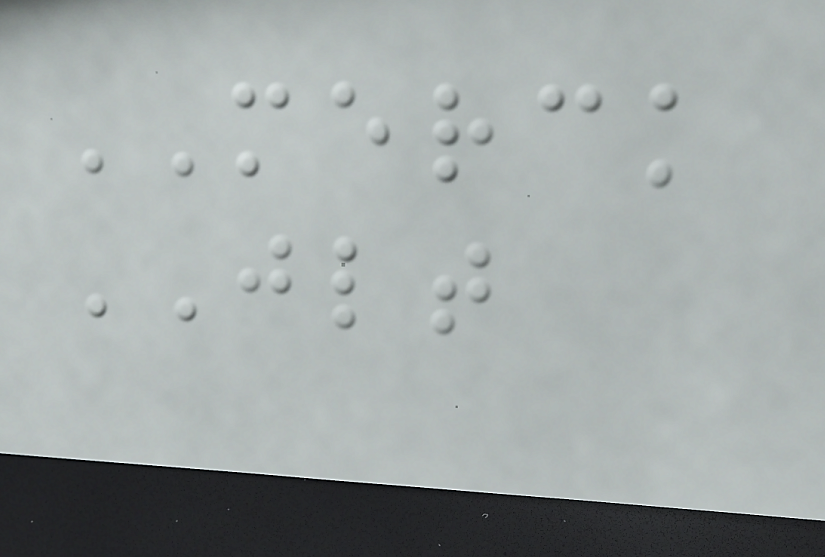MERCK
JLT
